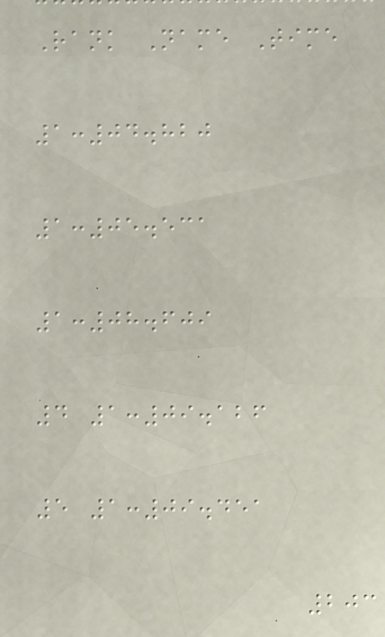Rank Name Time
1:04.820
1:05.531
1:08.609
4 1:09.126
5 1:09.451
203
